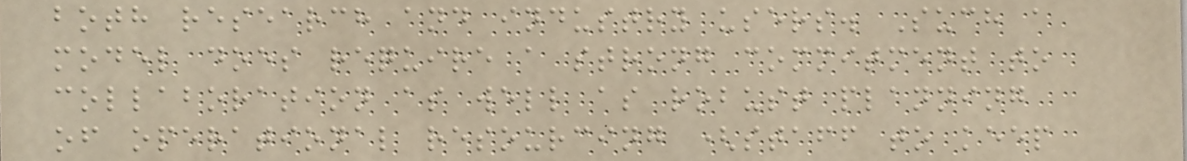both research and industry users. Such a
model does require a strong commitment to
collaboration as well as robust planning
of operational resourcing (staff to keep
